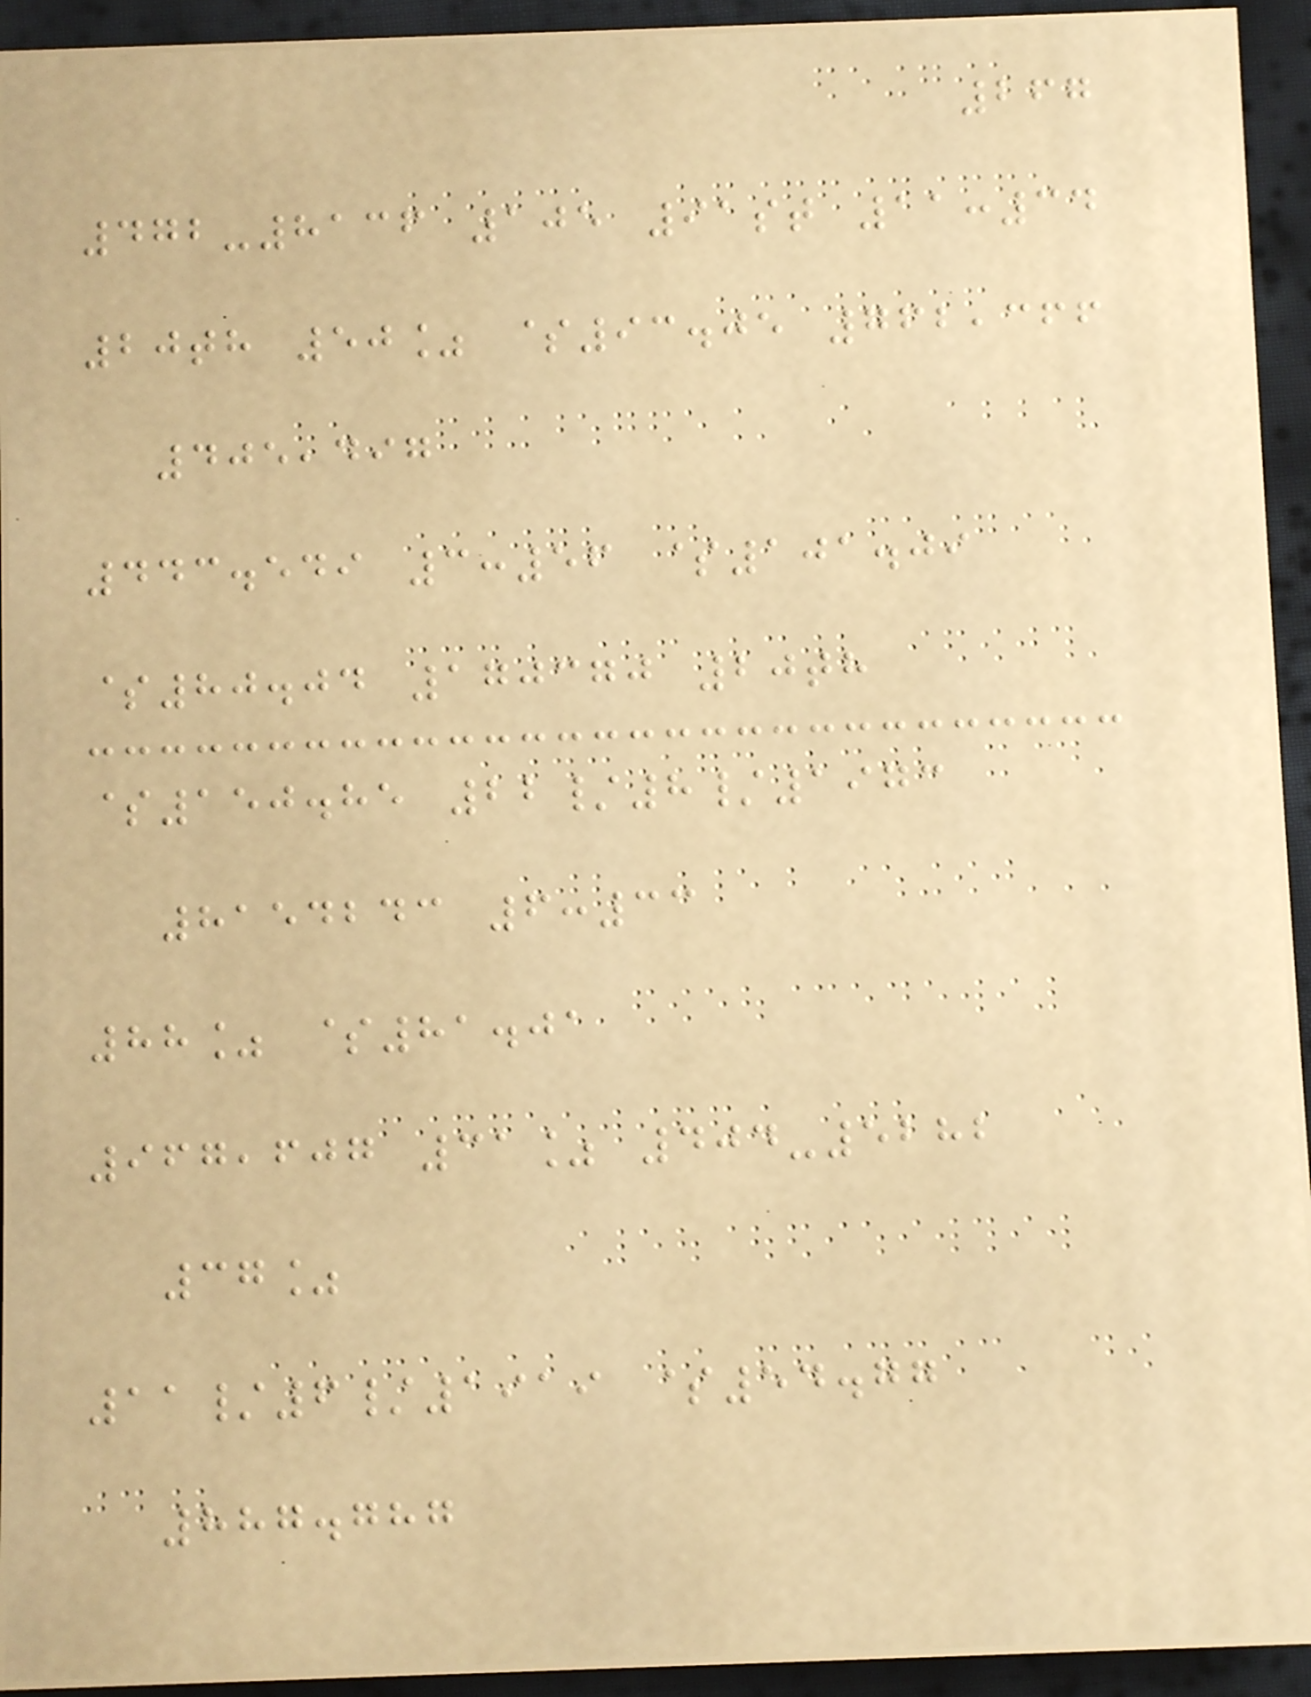267
472-8136 105 91st 11:34
20th 50% $93.05 762,366
405,497
443.549 3:56 $101.09
$80.04 170370 20th
$150.85 22/8/1973
8154243 6:33
88% $81.01
967,607 31% 404-5282
37%
11/6/1919 $54.77
887.787
